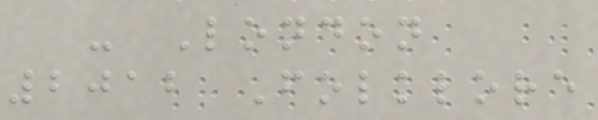- London
2012 Folklore
